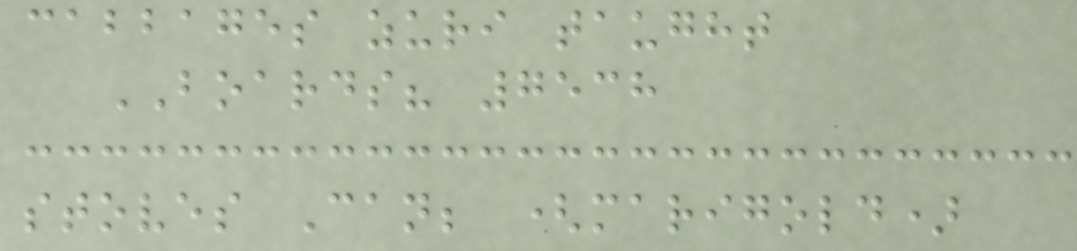cabbages zuri taught
BOARDS? 7538
stoves Can; (marigold)
